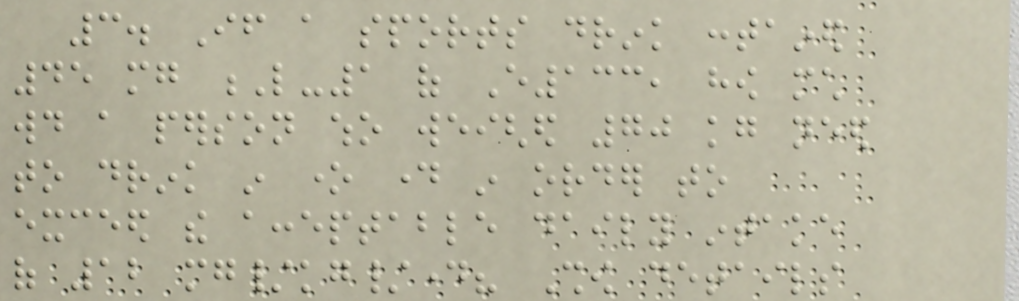3. If a sports drink contained
45 mg L-1 of E133, how much
would a person who weighed 70 kg need
to drink in one day in order to
exceed the acceptable daily intake
of 12 mg/kg/day? Show details
